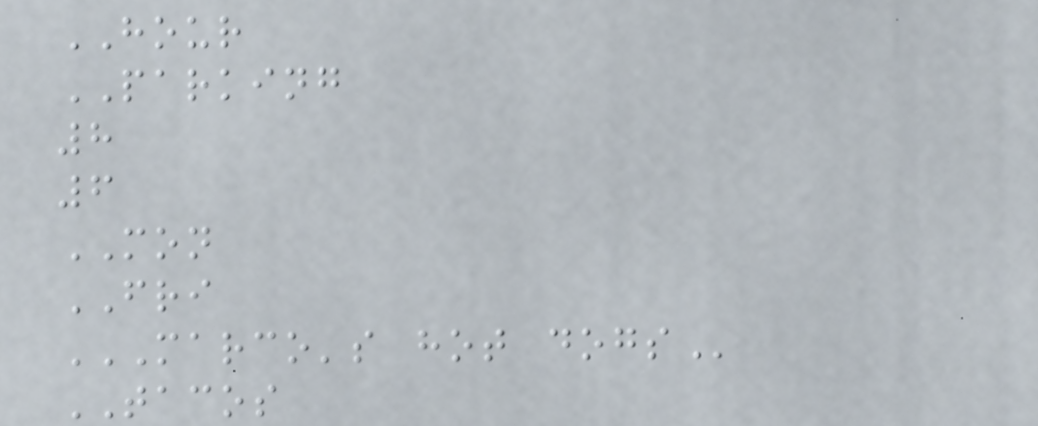HOUR
PARKING
8
6
MON
FRI
MARCO'S HOT DOGS
TACOS
